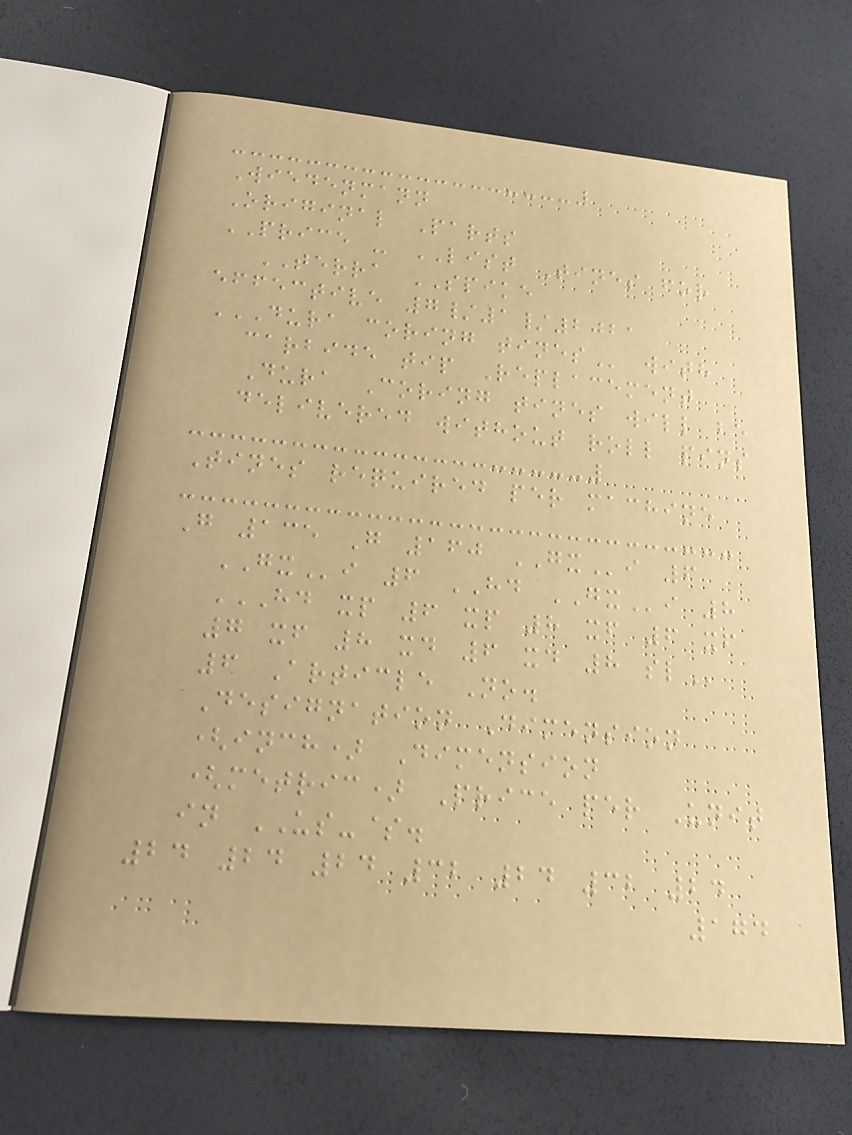Wiedenmann
Original Parts
PRICE - LIST Tines for
TERRA SPIKE
effective 7/1/2021
DURA CORING TINES with
carbide tip Replacement
Dura Coring tines will be
delivered without roll pins
Tines required per machine
G 135 G 160 GXi 6
GXi 6 HD GXi 8
HD XP 6 XP 8 XF 6 XF
7 XF 8 XD 6 XD 8 SL
6 Article No.
Designation Dimension
(inch) Dimension
(metric) Price per Unit
in US-$.
24 24 24 32 24 32 24
174
